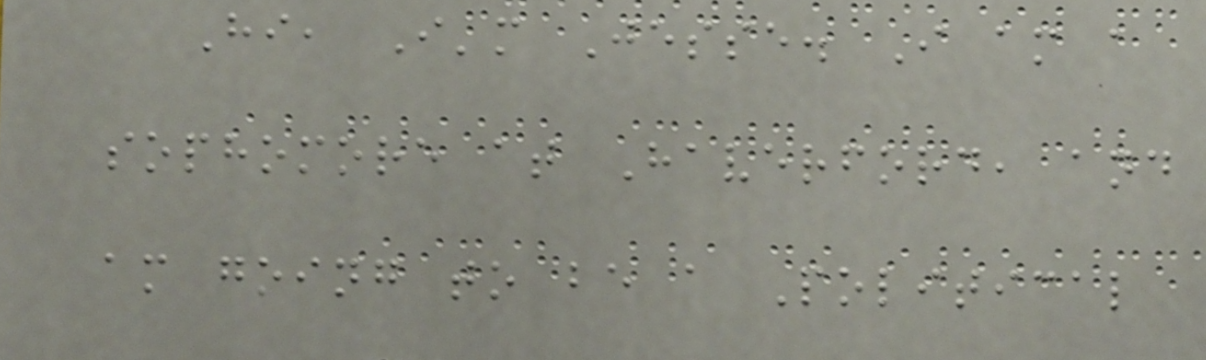Hi, I'm Jesse. I am a
sophomore at Haverford, and
am going to be a Political
